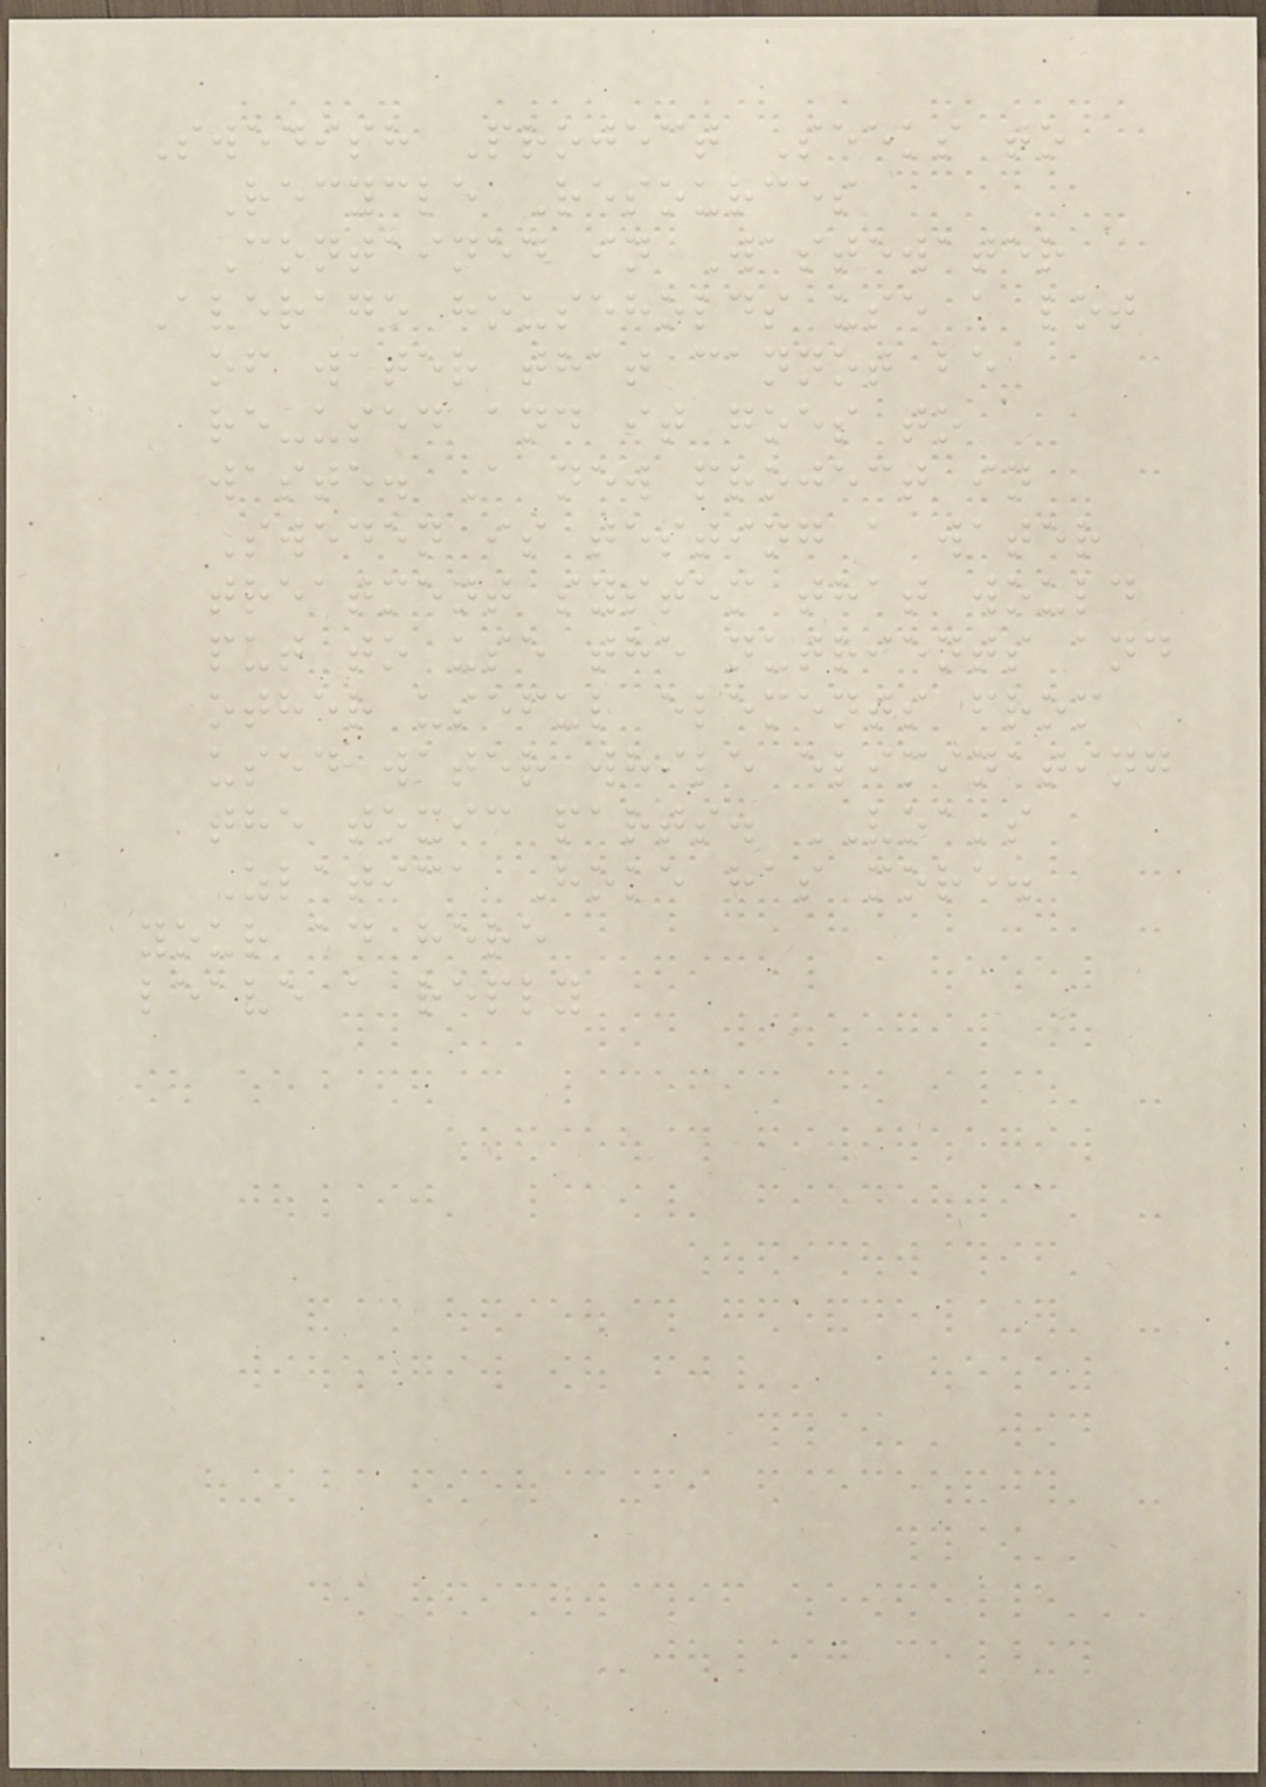Swedish Project Seeks to
Recycle Resources
Contained in Wastewater
Average households use a lot
of water that cannot be
re-used and it goes to
waste. A new project in
Sweden is testing a water
treatment system that would
put to use the nutrients and
other useful elements from
used water while eliminating
the toxic parts. VOA's
Zlatica Hoke has more.
your ad here
leave a reply
